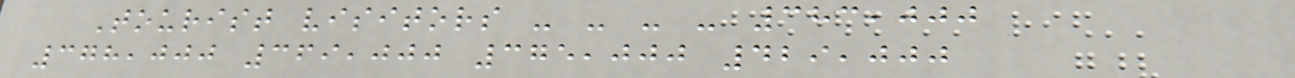Tourist visitors - - - - 383,000
378,000 369,000 375,000 429,000
